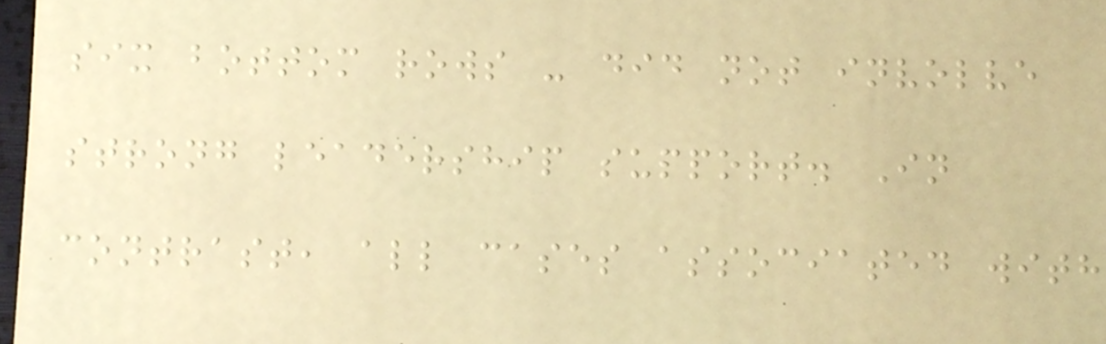six bottom rows - did not involve
strong leadership support. In
contrast, all cases associated with
